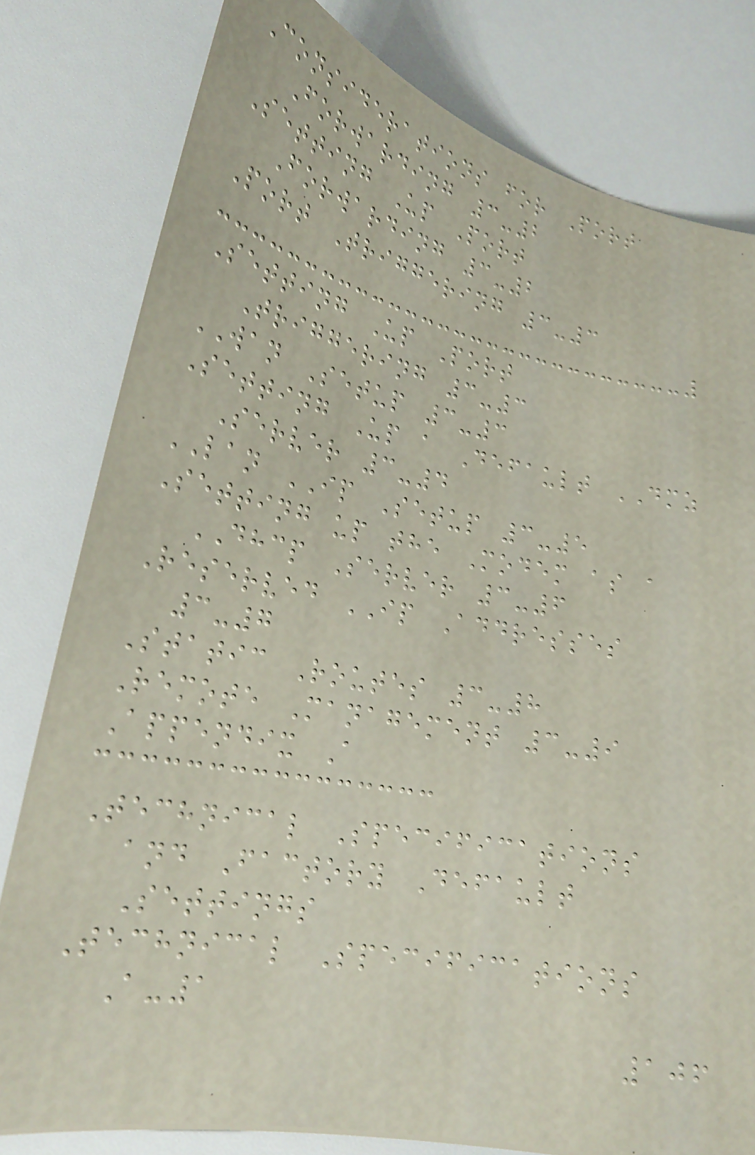Considerations for Port
Forwarding 3-2
Setting Up Port
Forwarding 3-2
Port Triggering 3-3
Setting Up Port
Triggering 3-3
WAN Setup 3-3
Setting Up a Default DMZ
Server 3-4
LAN IP Setup 3-5
Setting up the Modem as a
DHCP Server 3-6
Reserved IP Addresses
3-7
Static Routes 3-8
Remote Management 3-9
Appendix A
Technical Specifications
and Factory Default
Settings
Technical Specifications
A-1
106
